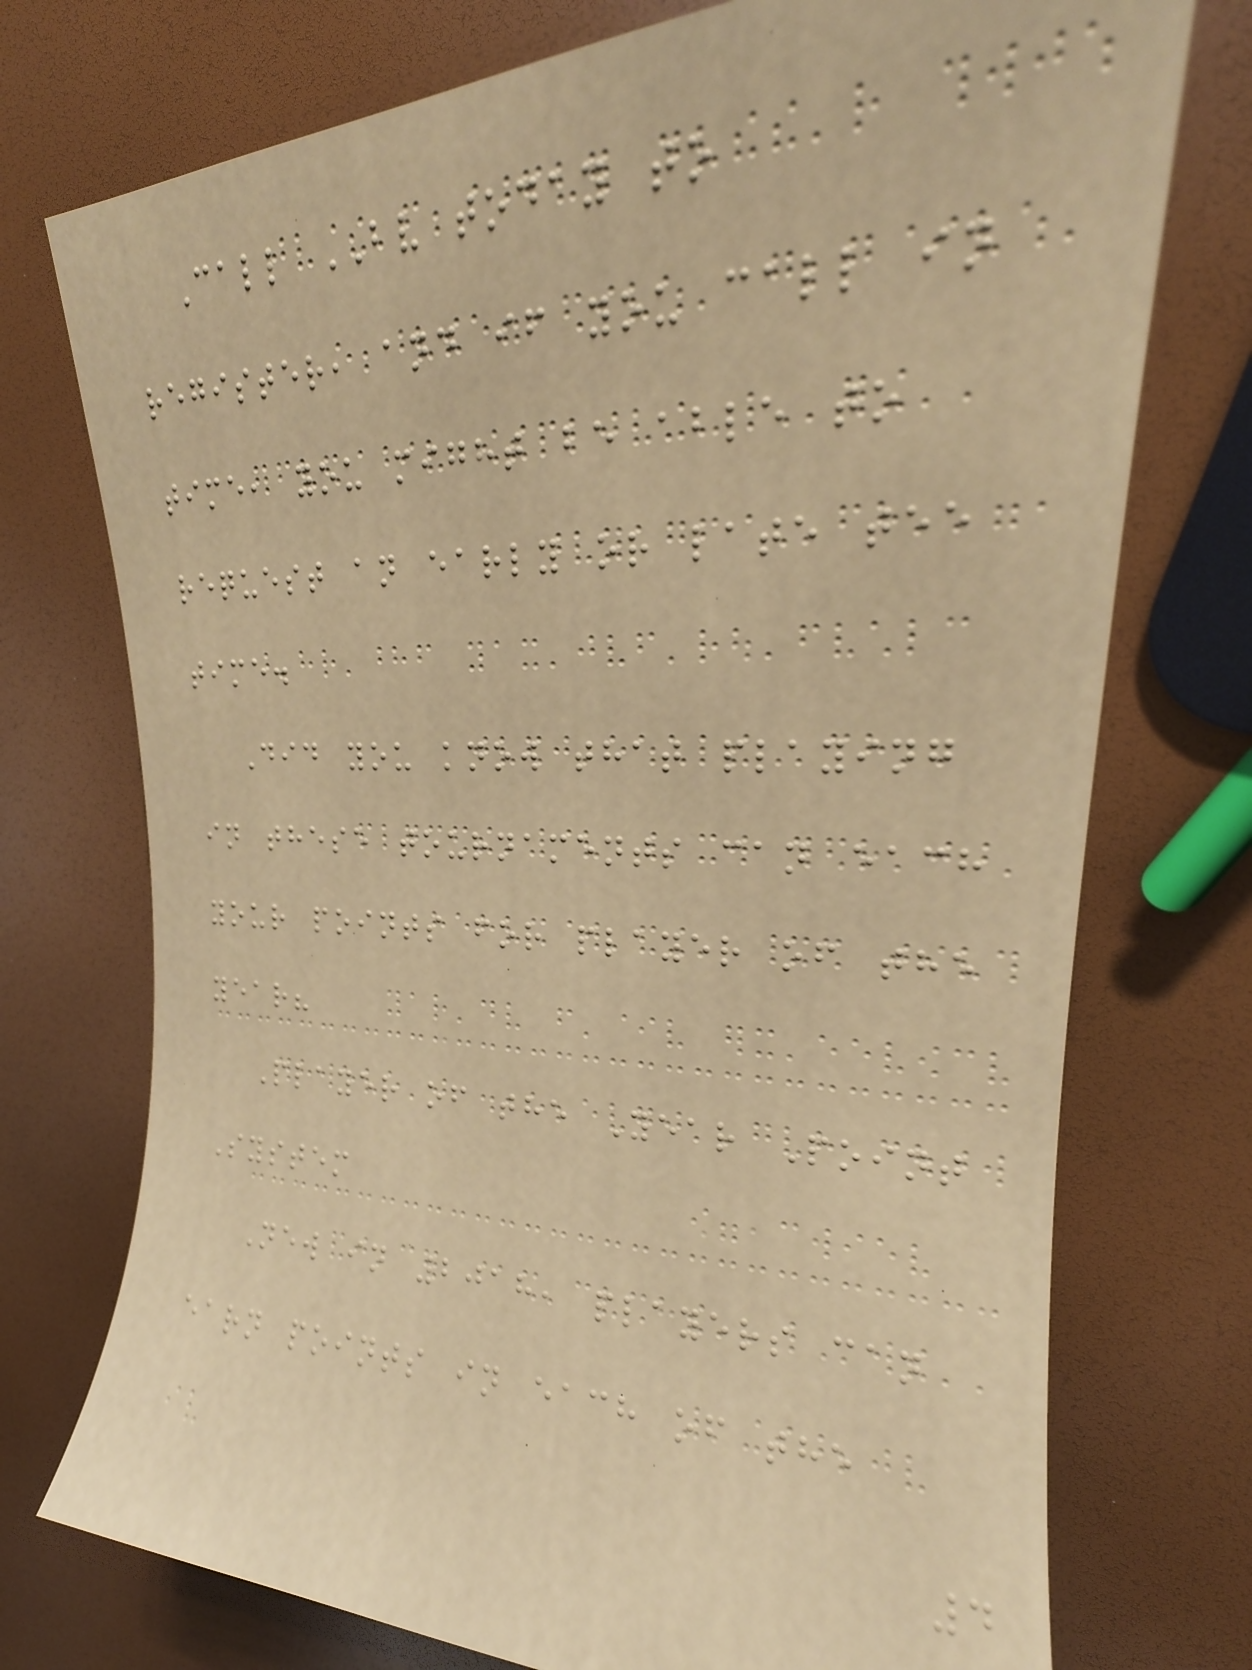Call BV today to
register, and if you call in
time, you might be able to
request an early or late tee
time.
Did you know that playing
in these tournaments can each
your points for player of the
year?
Player of the Year Point
System
New in 2018, players can
earn points in each of the
4
